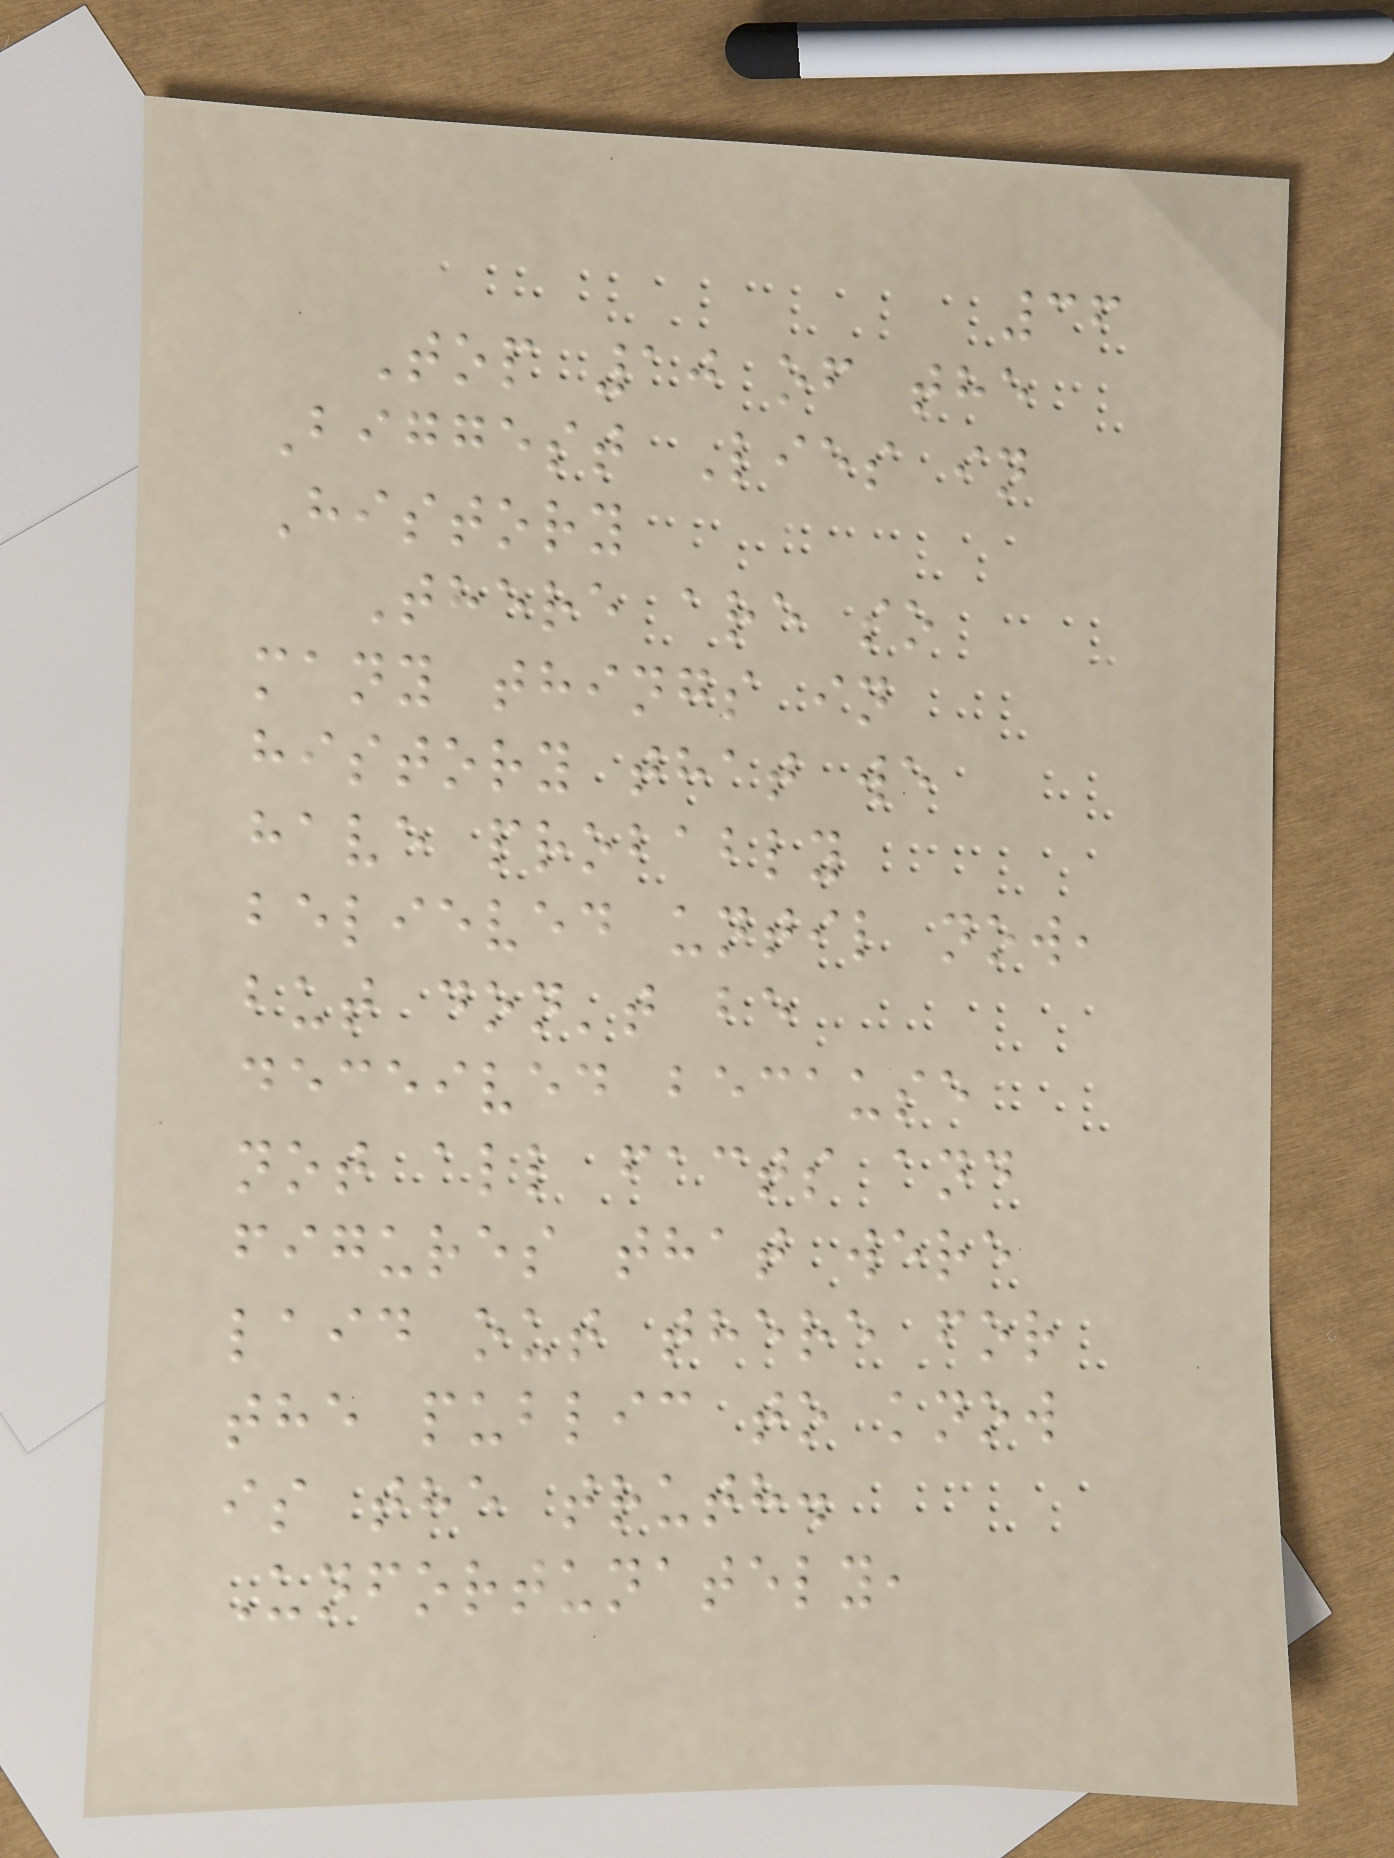36
Top 10 of the
Biggest Lies in
History
There are so
many things in
history that we
have probably
believed until now,
but don't be
deceived because
not all facts and
figures that were
laid out there for
the public to know
is the truth.
Unfortunately,
